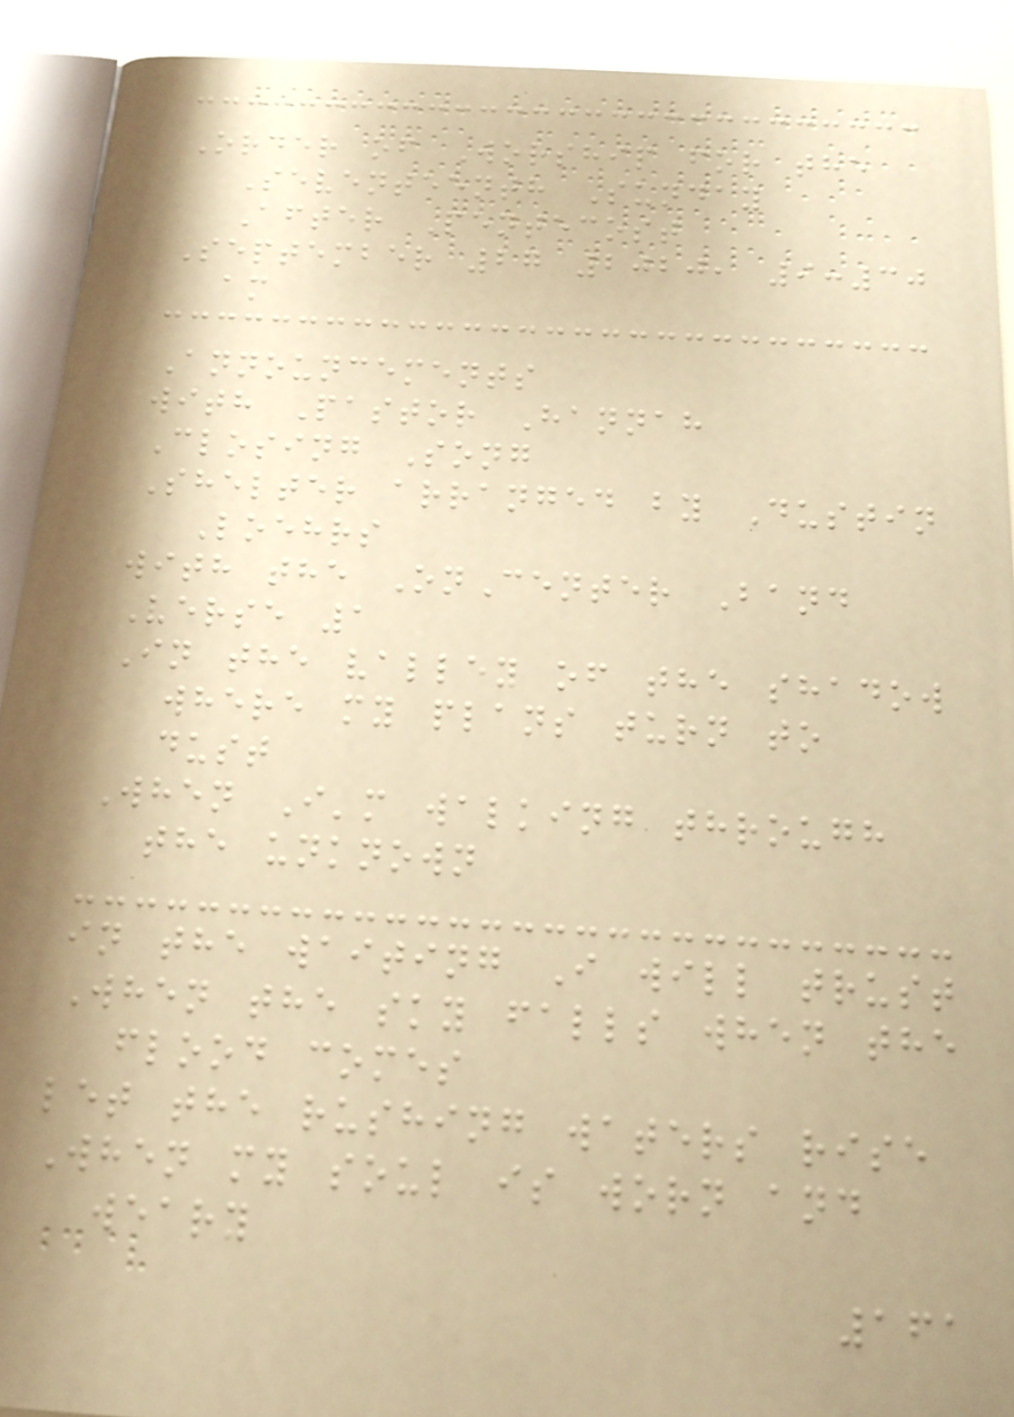Order of Worship for the
Seventeenth Sunday
After Pentecost
September 27 2020, 9:30
am
Announcements
with Pastor Hannah
Closing Song
Shelter arranged by Dustin
Loehrs
with the OnCenter Band
Verse 1
In the valley of the shadow
where my plans turn to
dust
When I'm walking through
the unknown
in the waiting I will trust
When the sky falls when the
flood comes
let the rushing waters rise
When my soul is worn and
weary
161
